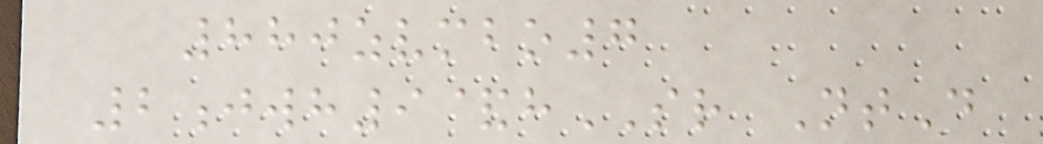880zvmbo7
2jwh9&hSR NtD
